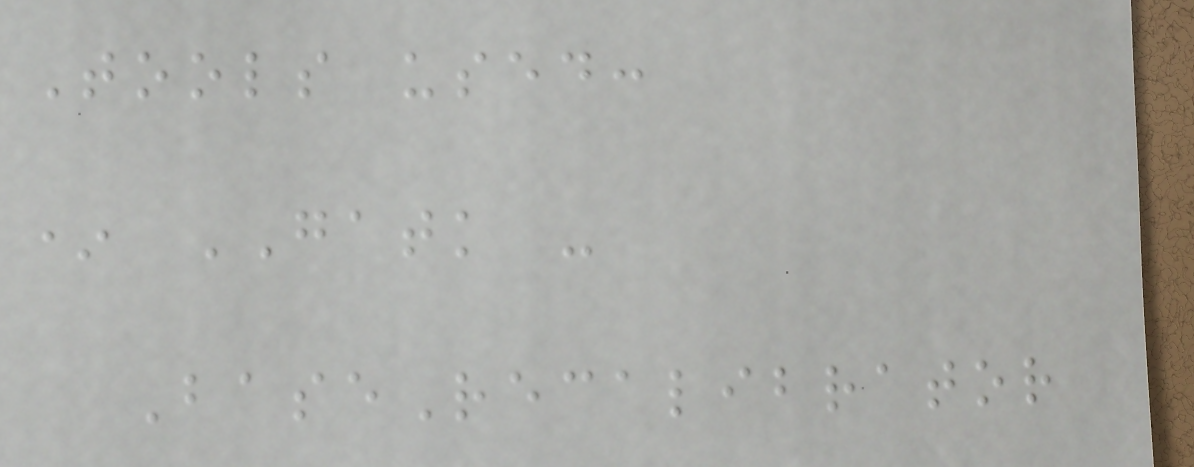Tools used:
* GATK -
BaseRecalibrator
